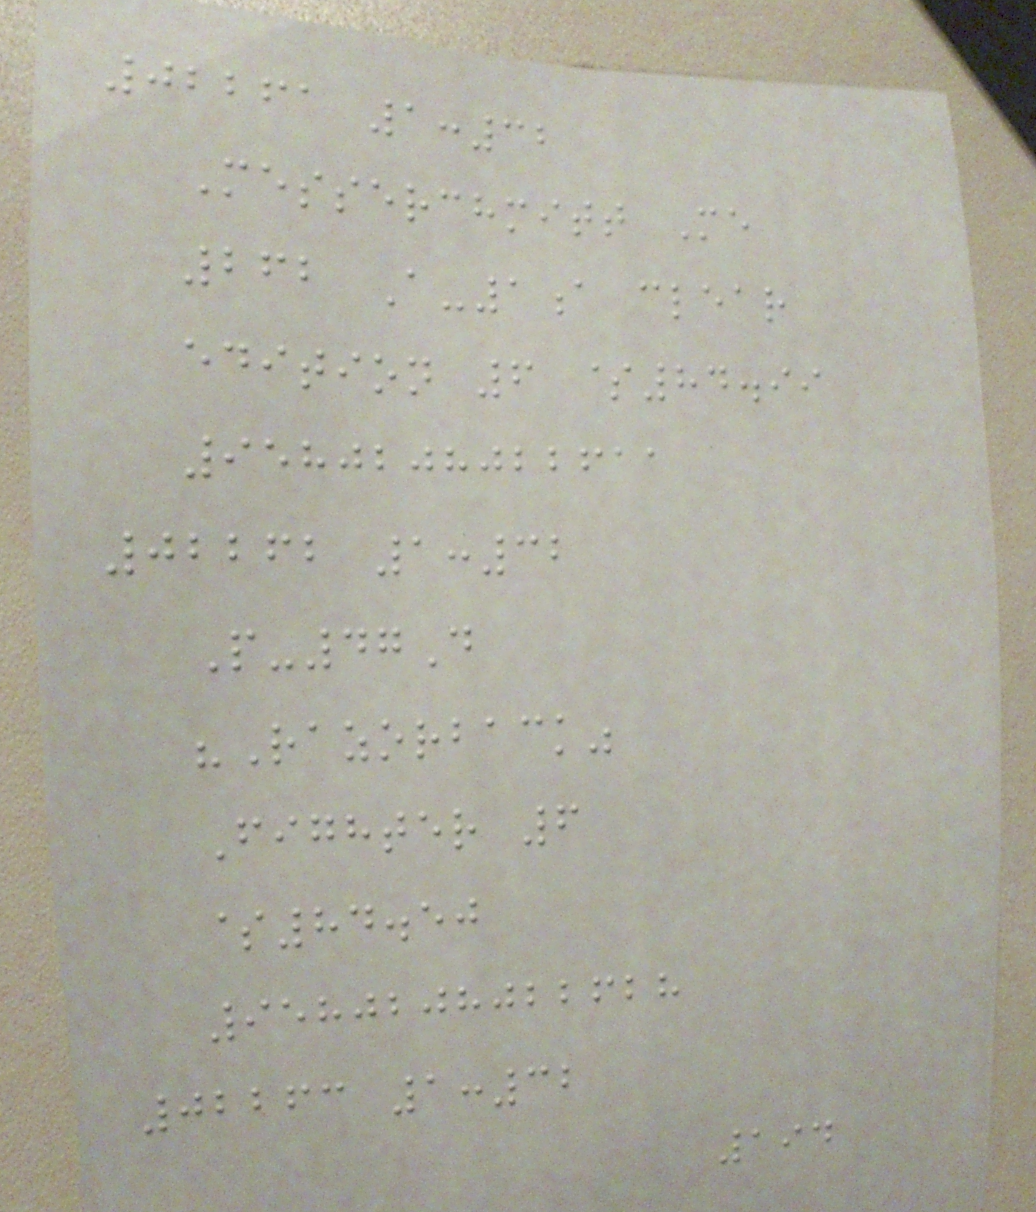02261 1:32
Messerchmitt Me
262 A-1a clear
edition 6 $84.99
9580208022611
02262 1:32
P-47D
"Razorback"
Fighter 6
$84.50
9580208022628
02263 1:32
194
